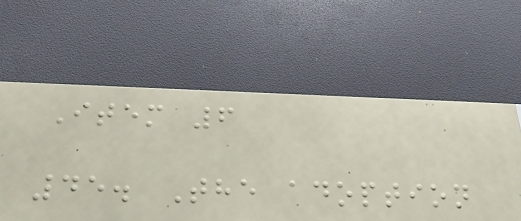Item 6
45. The adoption
